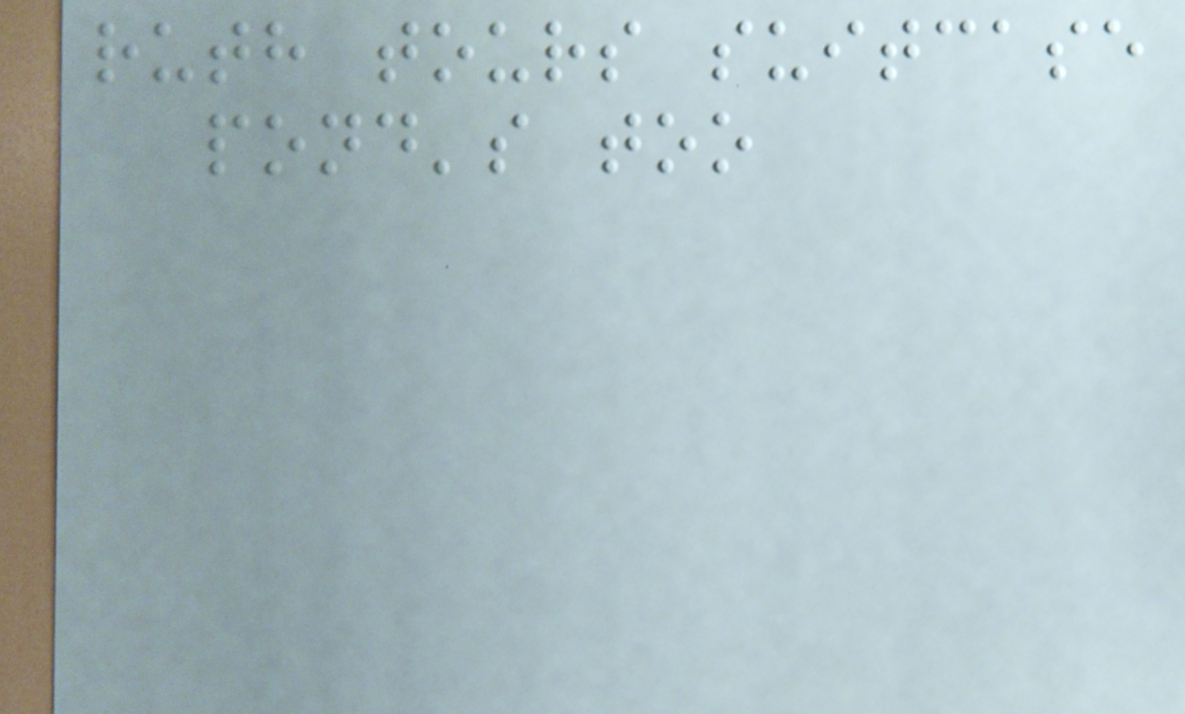ruth tours suitcase
pond's too
